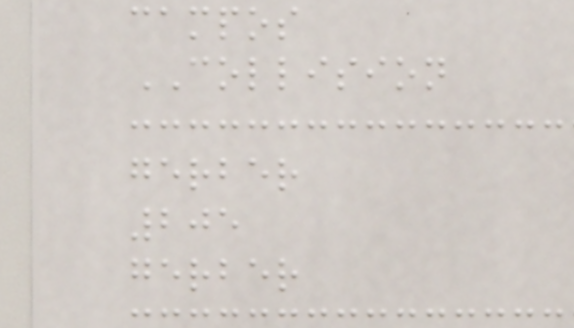campos
COLLISION
gerber
205
gerber
